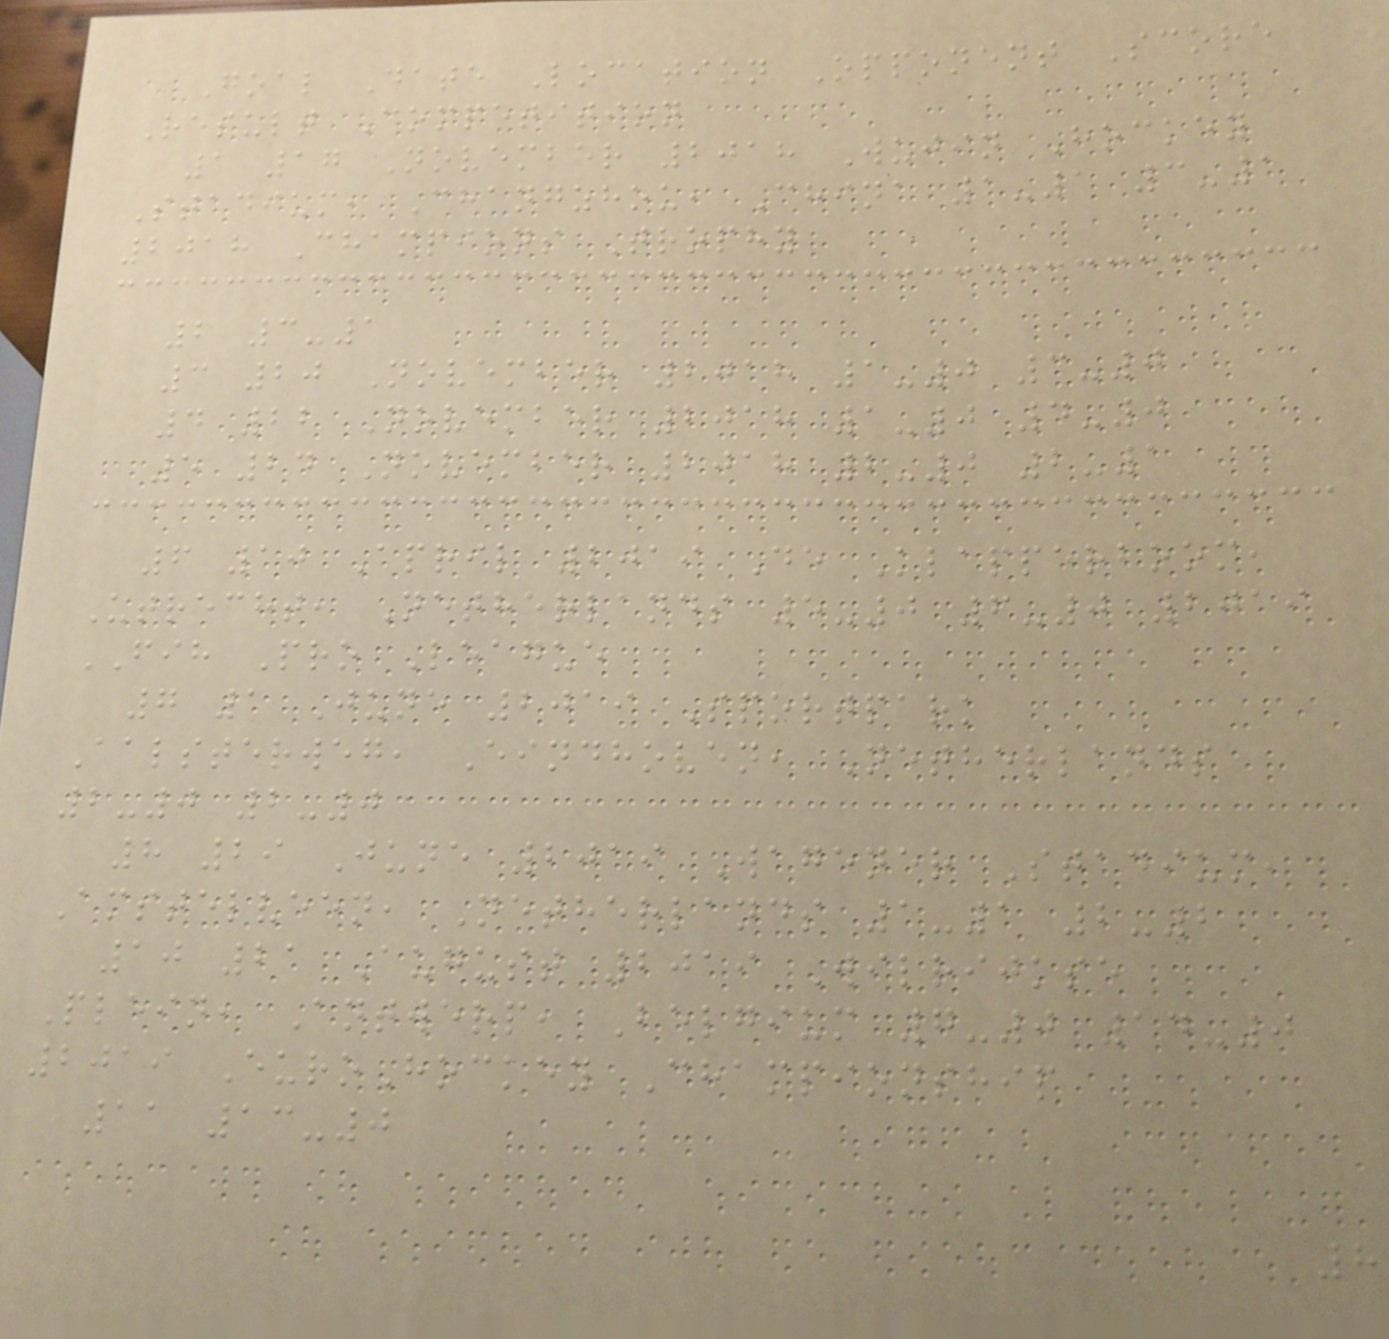Goal Date Location Opponent Score
Result Competition
1 17 November 2018 Wujin Hockey
Stadium, Changzhou, China 1-1 3-1
2018 Champions Trophy
2 3-1
3 20 November 2018 1-0 3-0
4 22 November 2018 1-0 4-0
5 24 November 2018 2-0 2-1
6 10 April 2019 De Klapperboom,
Utrecht, Netherlands 5-0 6-0 2019
FIH Pro League
7 1 June 2019 Sportpark
Aalsterweg, Eindhoven, Netherlands
2-0 2-0
8 29 June 2019 Wagener Stadium,
Amstelveen, Netherlands 1-1 2-2
10 21 August 2019 Wilrijkse
Plein, Antwerp, Belgium 7-0 14-0
2019 EuroHockey Championship
11 13-0
8
